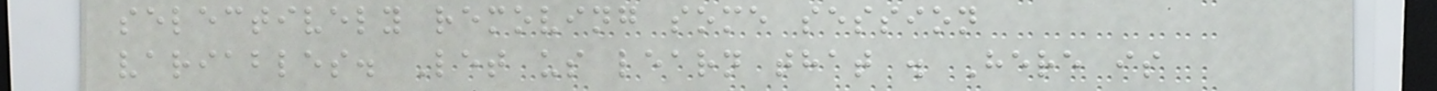selectively removing some session
variables. Let us learn that . Here is
